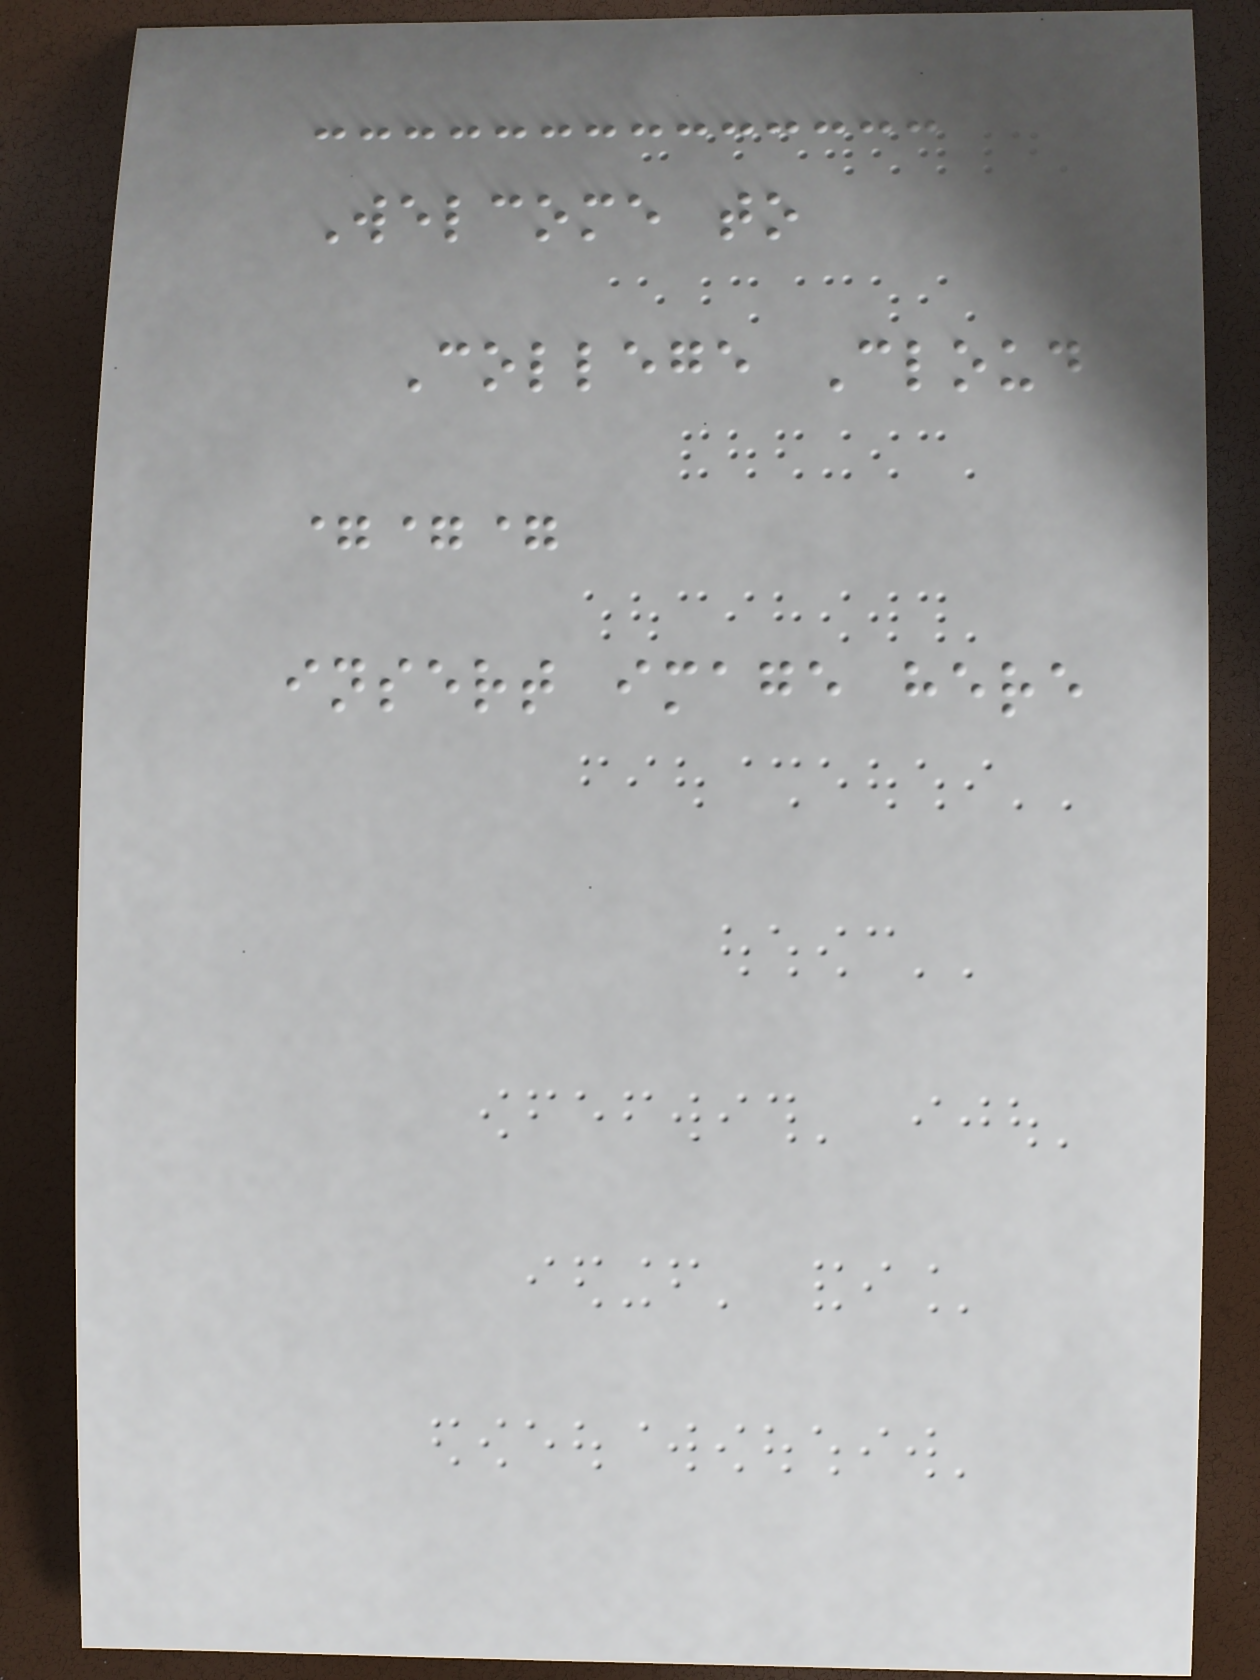Welcome to
College Cloud
===
insert image here
